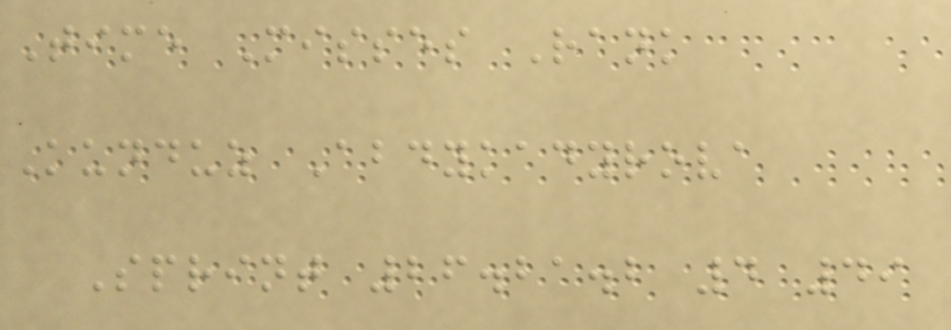Time Misses Rank
Kunduz Abdykadyrova
Sprint 26.21.2 4 49
